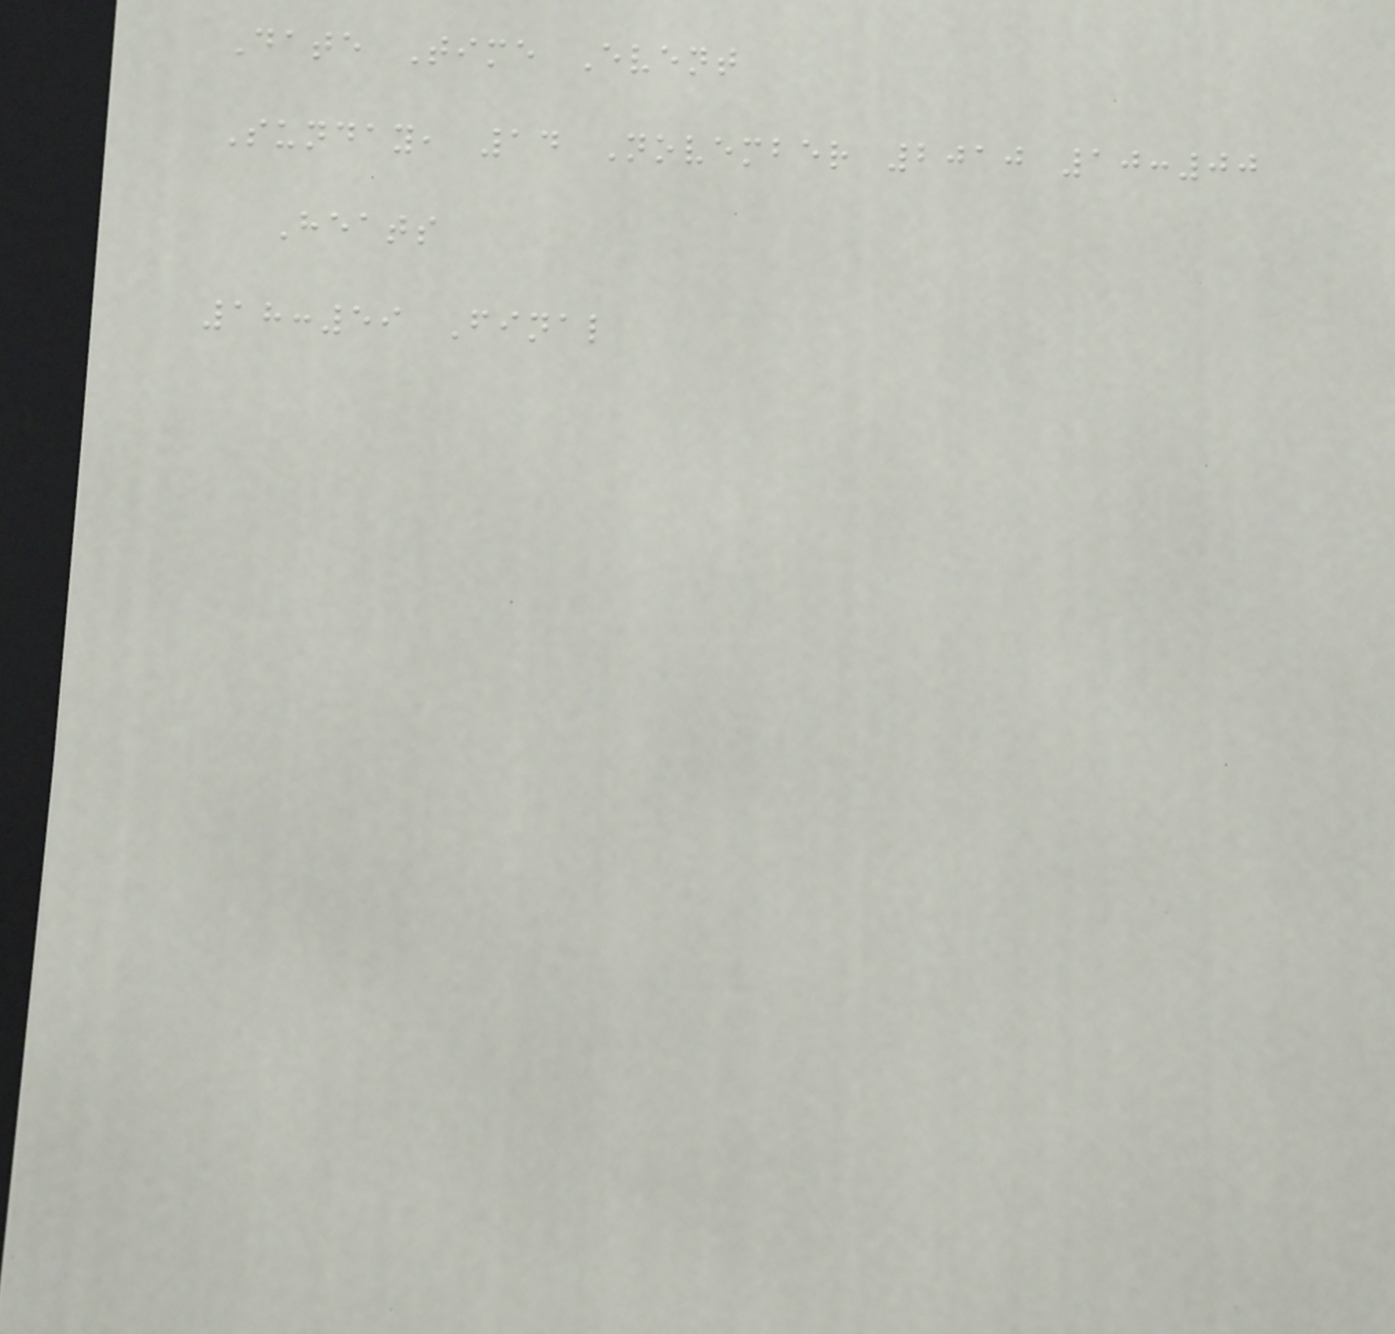Date Time Event
Sunday, 14 November 2010 10:00
Heats
18:59 Final
